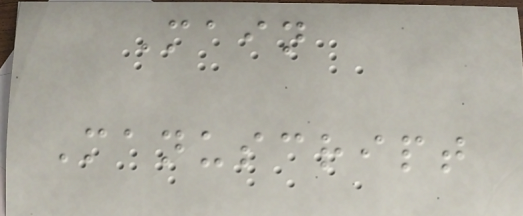Main
Manuscript
